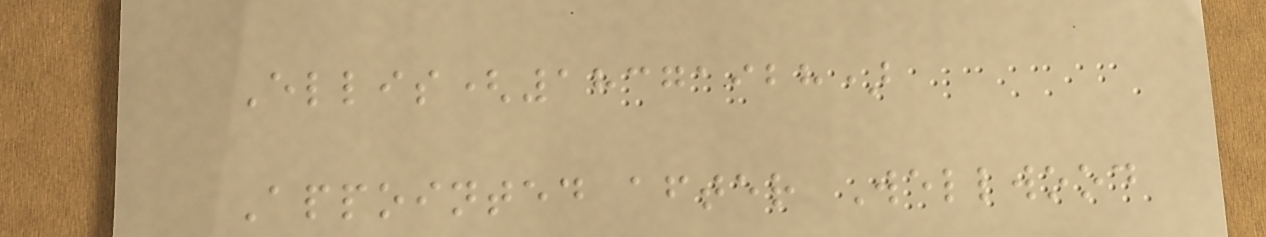Ellis(18371928)
Appointed after Wellwood
